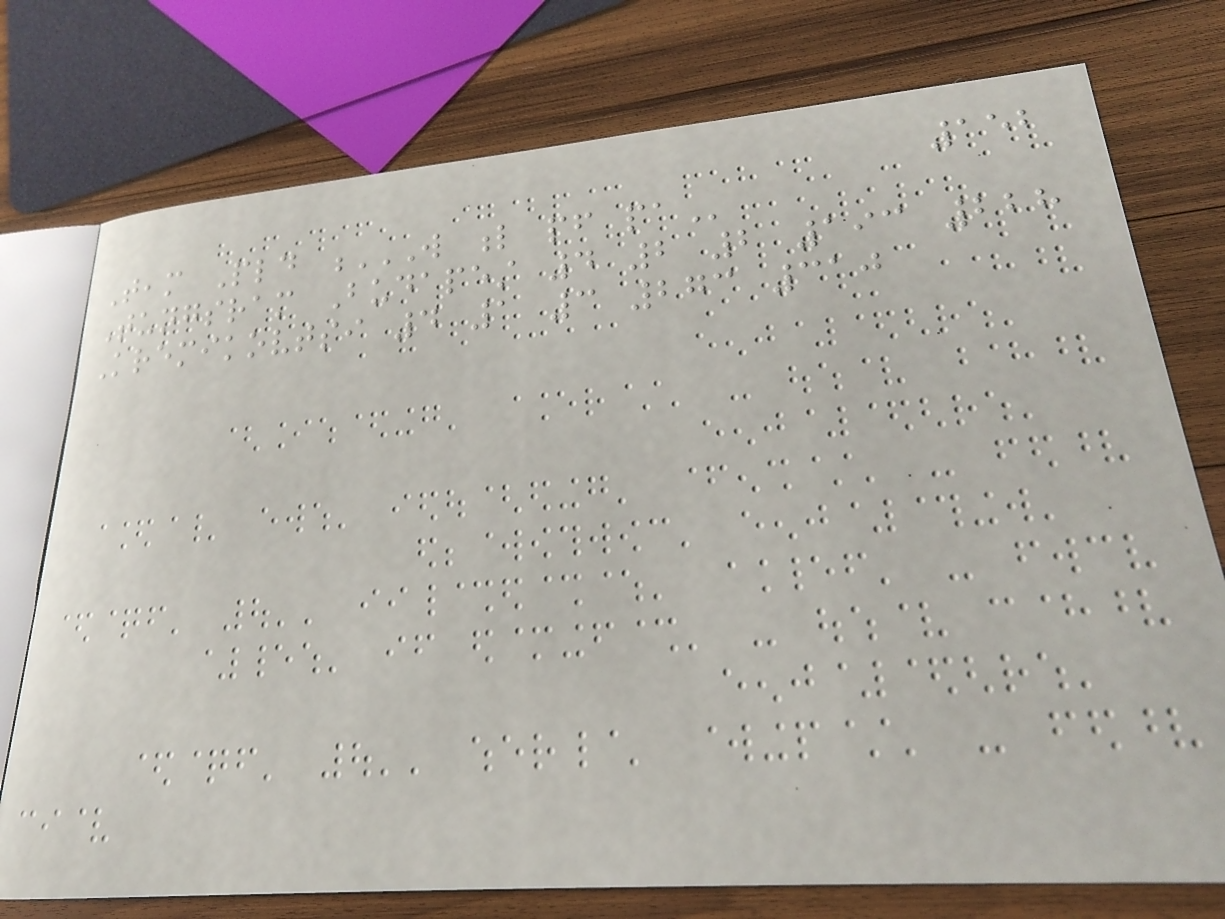152
Team Pld W L PF PA
Tungsram Budapest 4 2 2 193 228
Kremikovtsi 4 1 3 273 310
